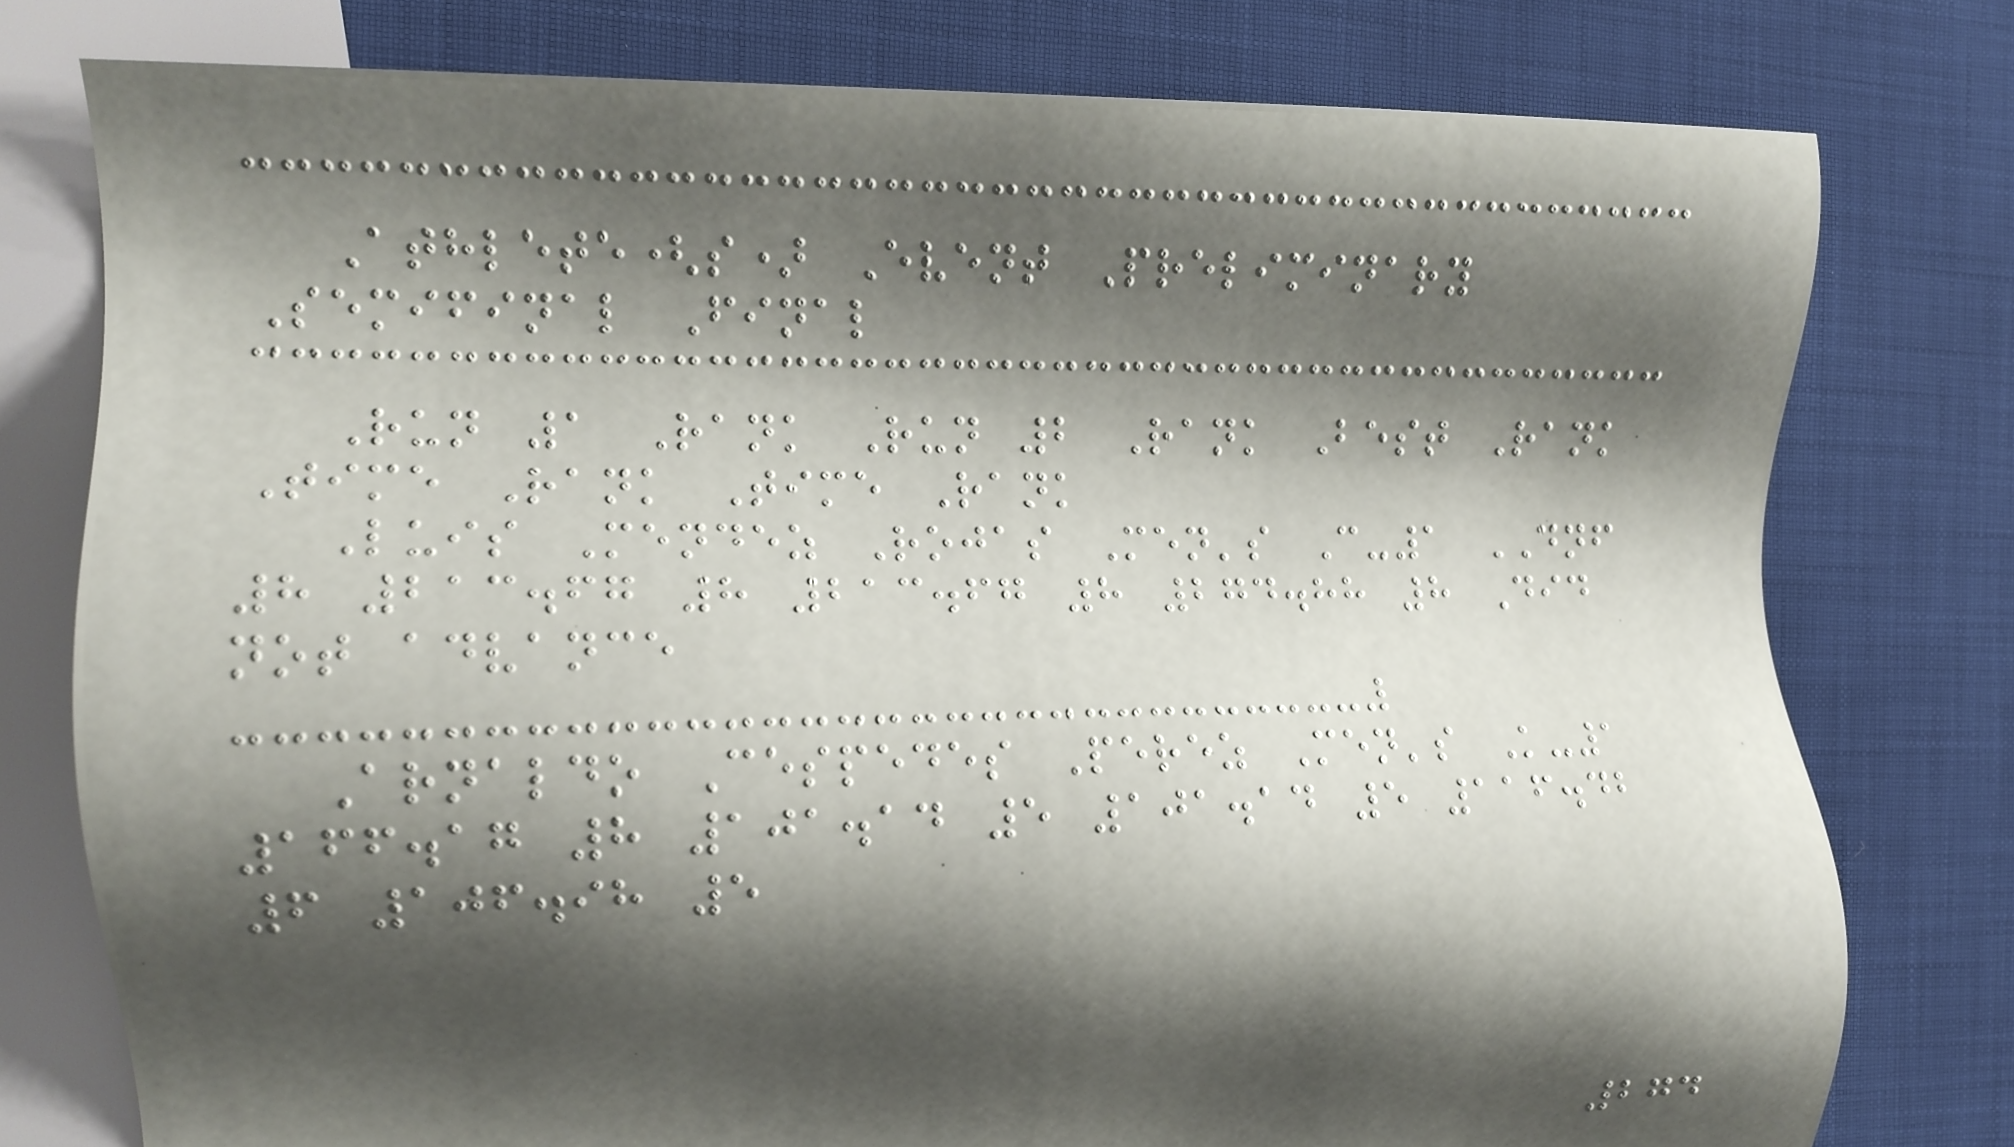Athlete(s) Event Preliminary
Semifinal Final
Run 1 Rank Run 2 Rank Best Rank
Time Rank Time Rank
Luis Mendez Rojas Men's C-1 DNF
8 213.67 8 213.67 8 274.88 8 Did
not advance
Arnaldo Cespedes Perez Men's K-1
166.17 8 101.14 5 101.14 5 116.42
6 106.98 5
274
